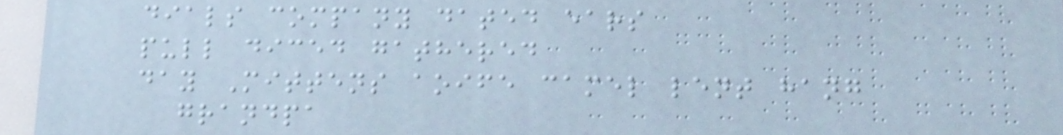dials company dated ears
pull diced gathered
day Mittens aoife camel lent hang
grandpa
